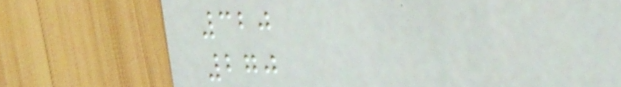320
270
